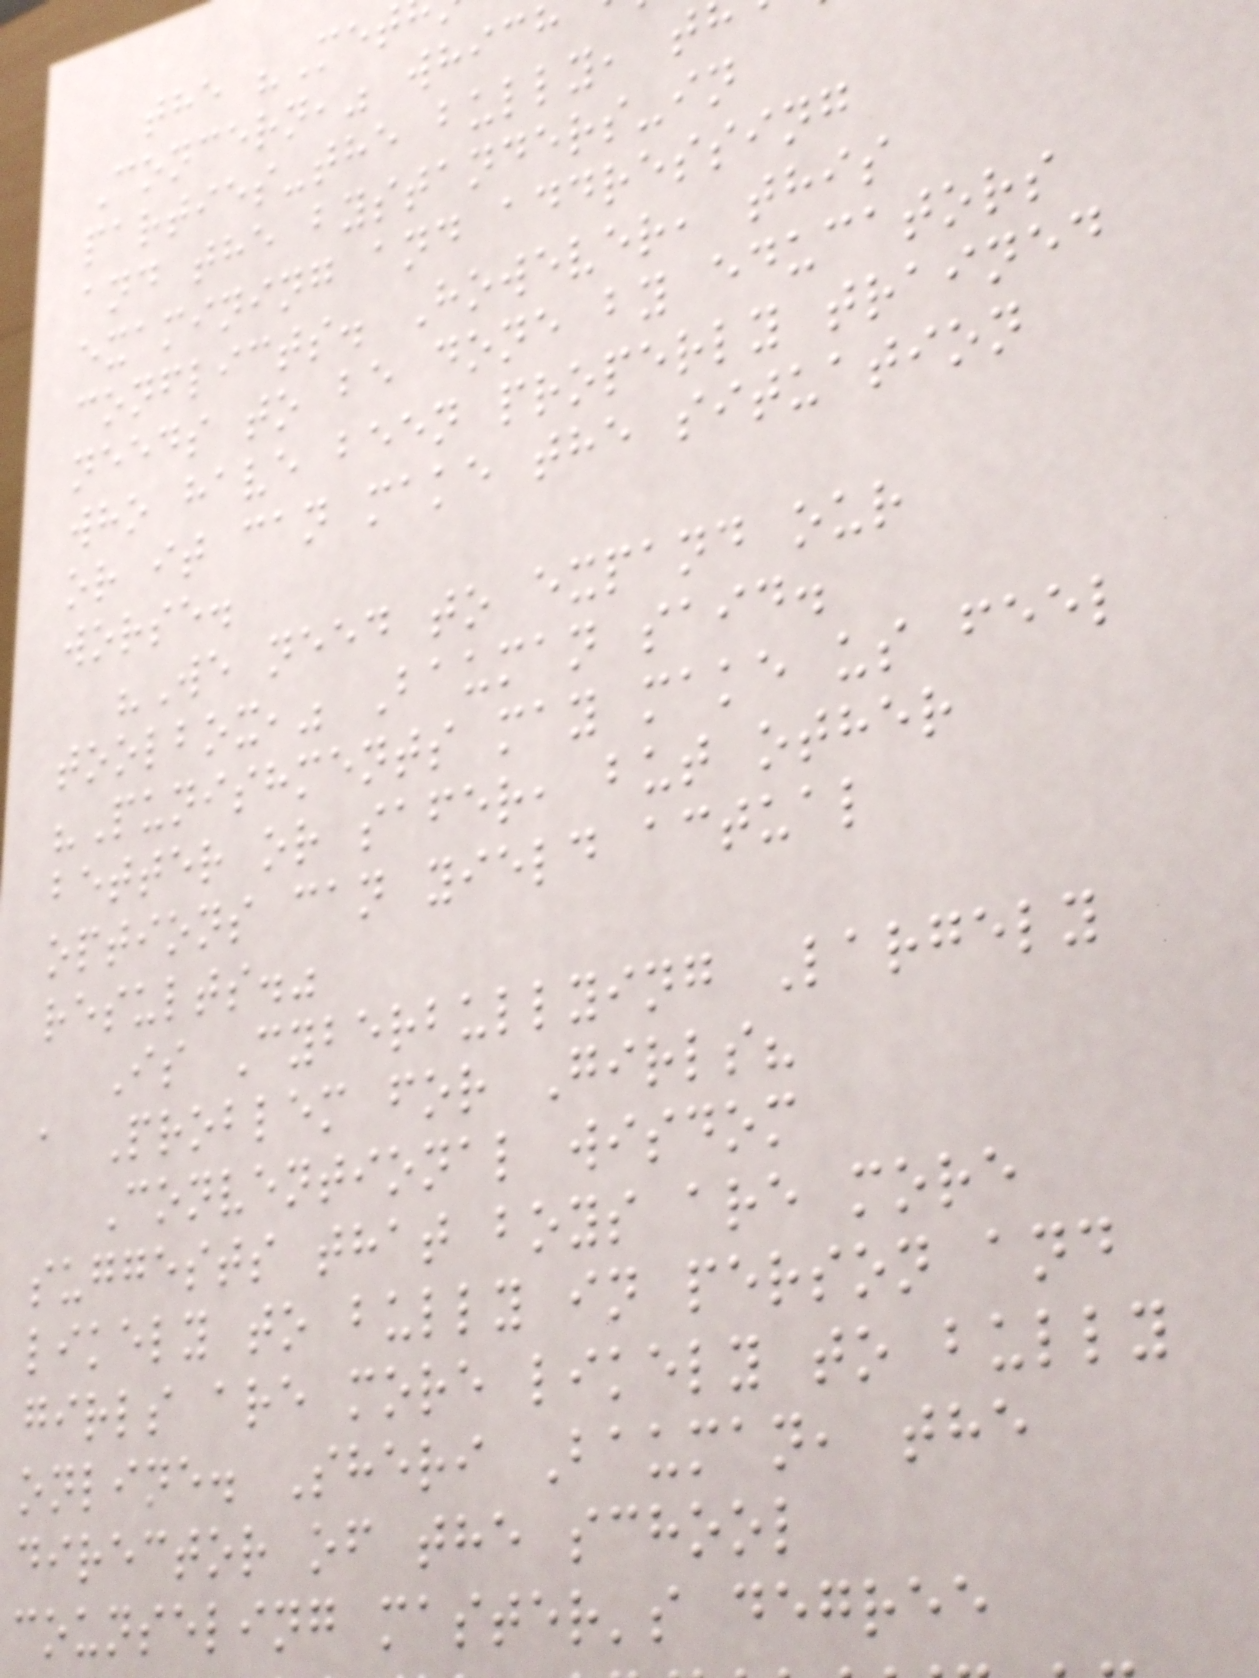the "Met
Concern," whic
parties-the bully, t
and the bystanders-in
examining and addressing
conflicts. However, this
needs to be done by educators
who have been properly trained
or it can make the situation
worse.
"We need to expand our
toolbox," Bauman said.
"Punishments may make us feel
better or safer, but other
options can yield actual
results."
Is Cyberbullying Largely
a Problem for Girls?
Conventional wisdom
suggests that boys are more
likely to bully in person and
girls are more likely to bully
online. Sheri Bauman, the
director of the school
counseling master's degree
